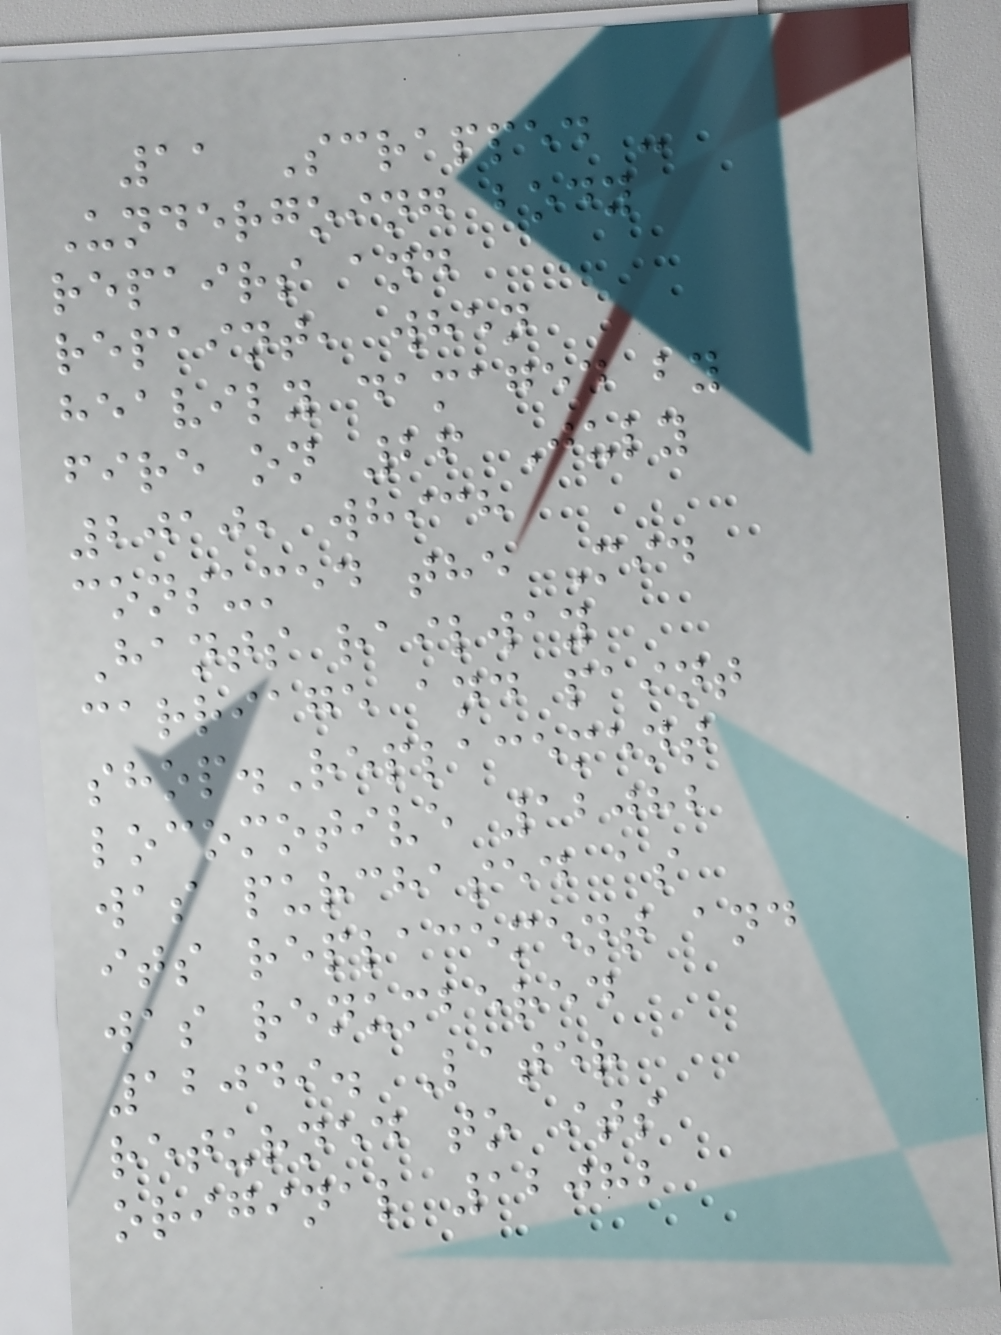11 Scrapped -
Undergoing body
repairs and
repaint, when
heavily damaged by
fire on 26 July
2010, which
consumed the Mid
Hants railway
carriage and paint
shop.Replacement
locomotive 12082
was purchased as
its replacement and
was renumbered
12049. Later
returned to its
original 12082
